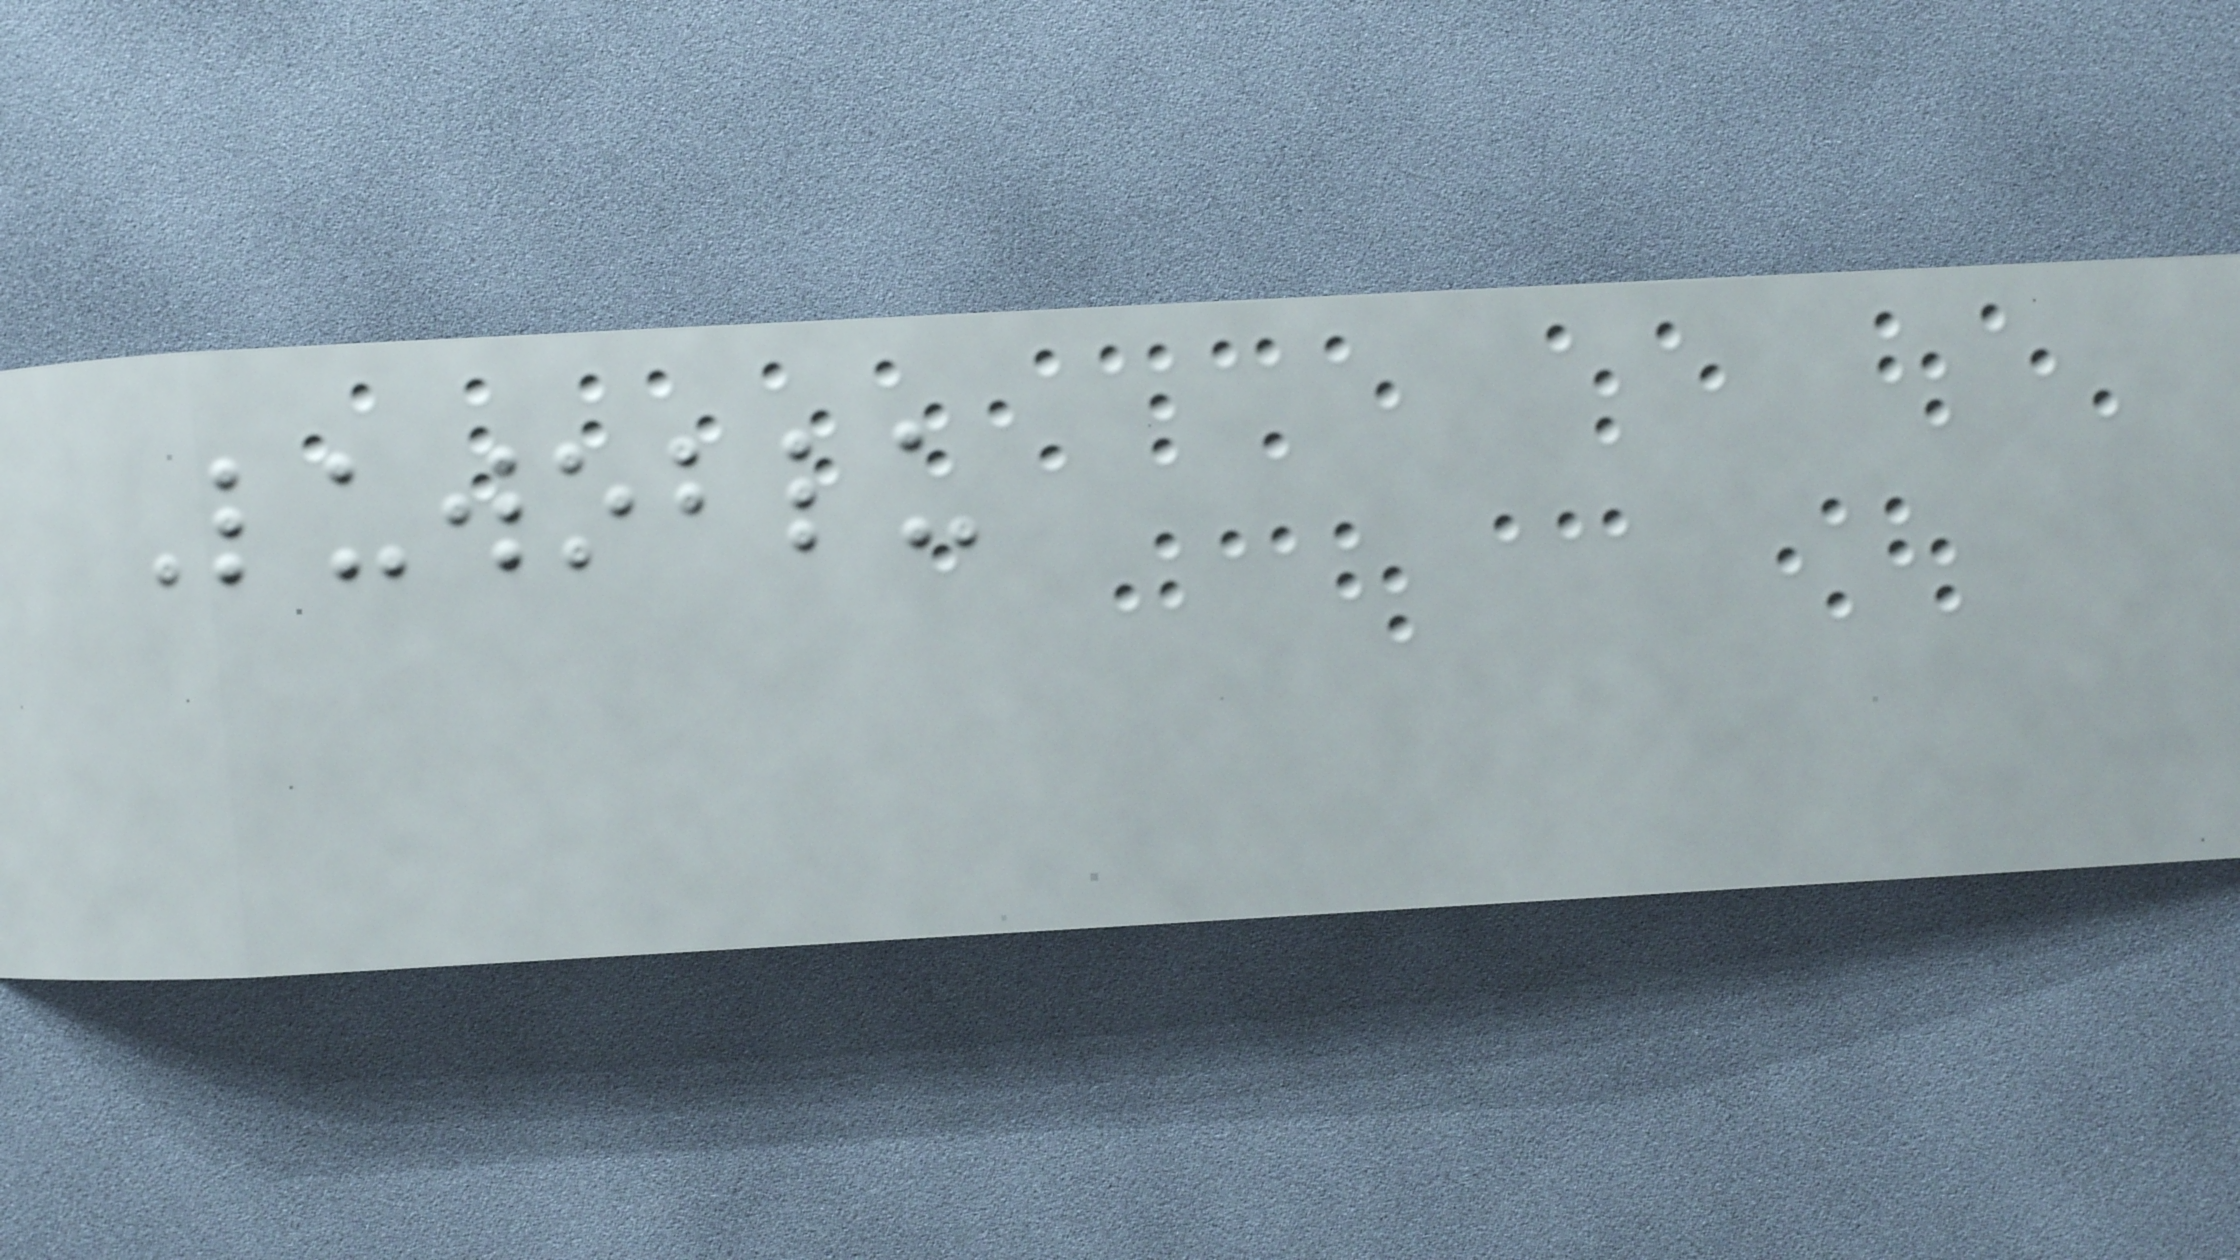Luwoblu
